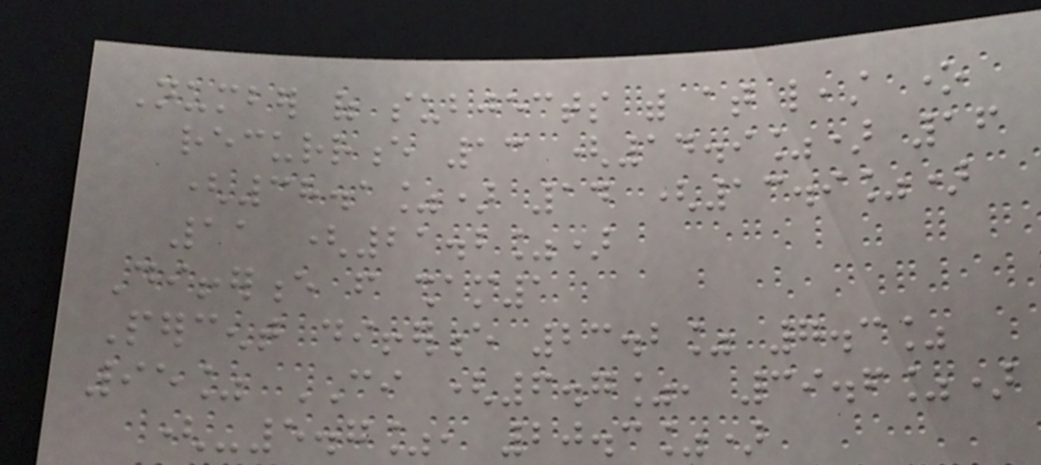Number of subjects with at least one
recurrence 13 (14.9%) 16
(38.1%) 14 (13.9%)
11 (21.2%)
Difference from sham1
Percent difference 23.2% 7.3%
95% CI (6.7%, 39.6%)
(-5.7%, 20.3%)
